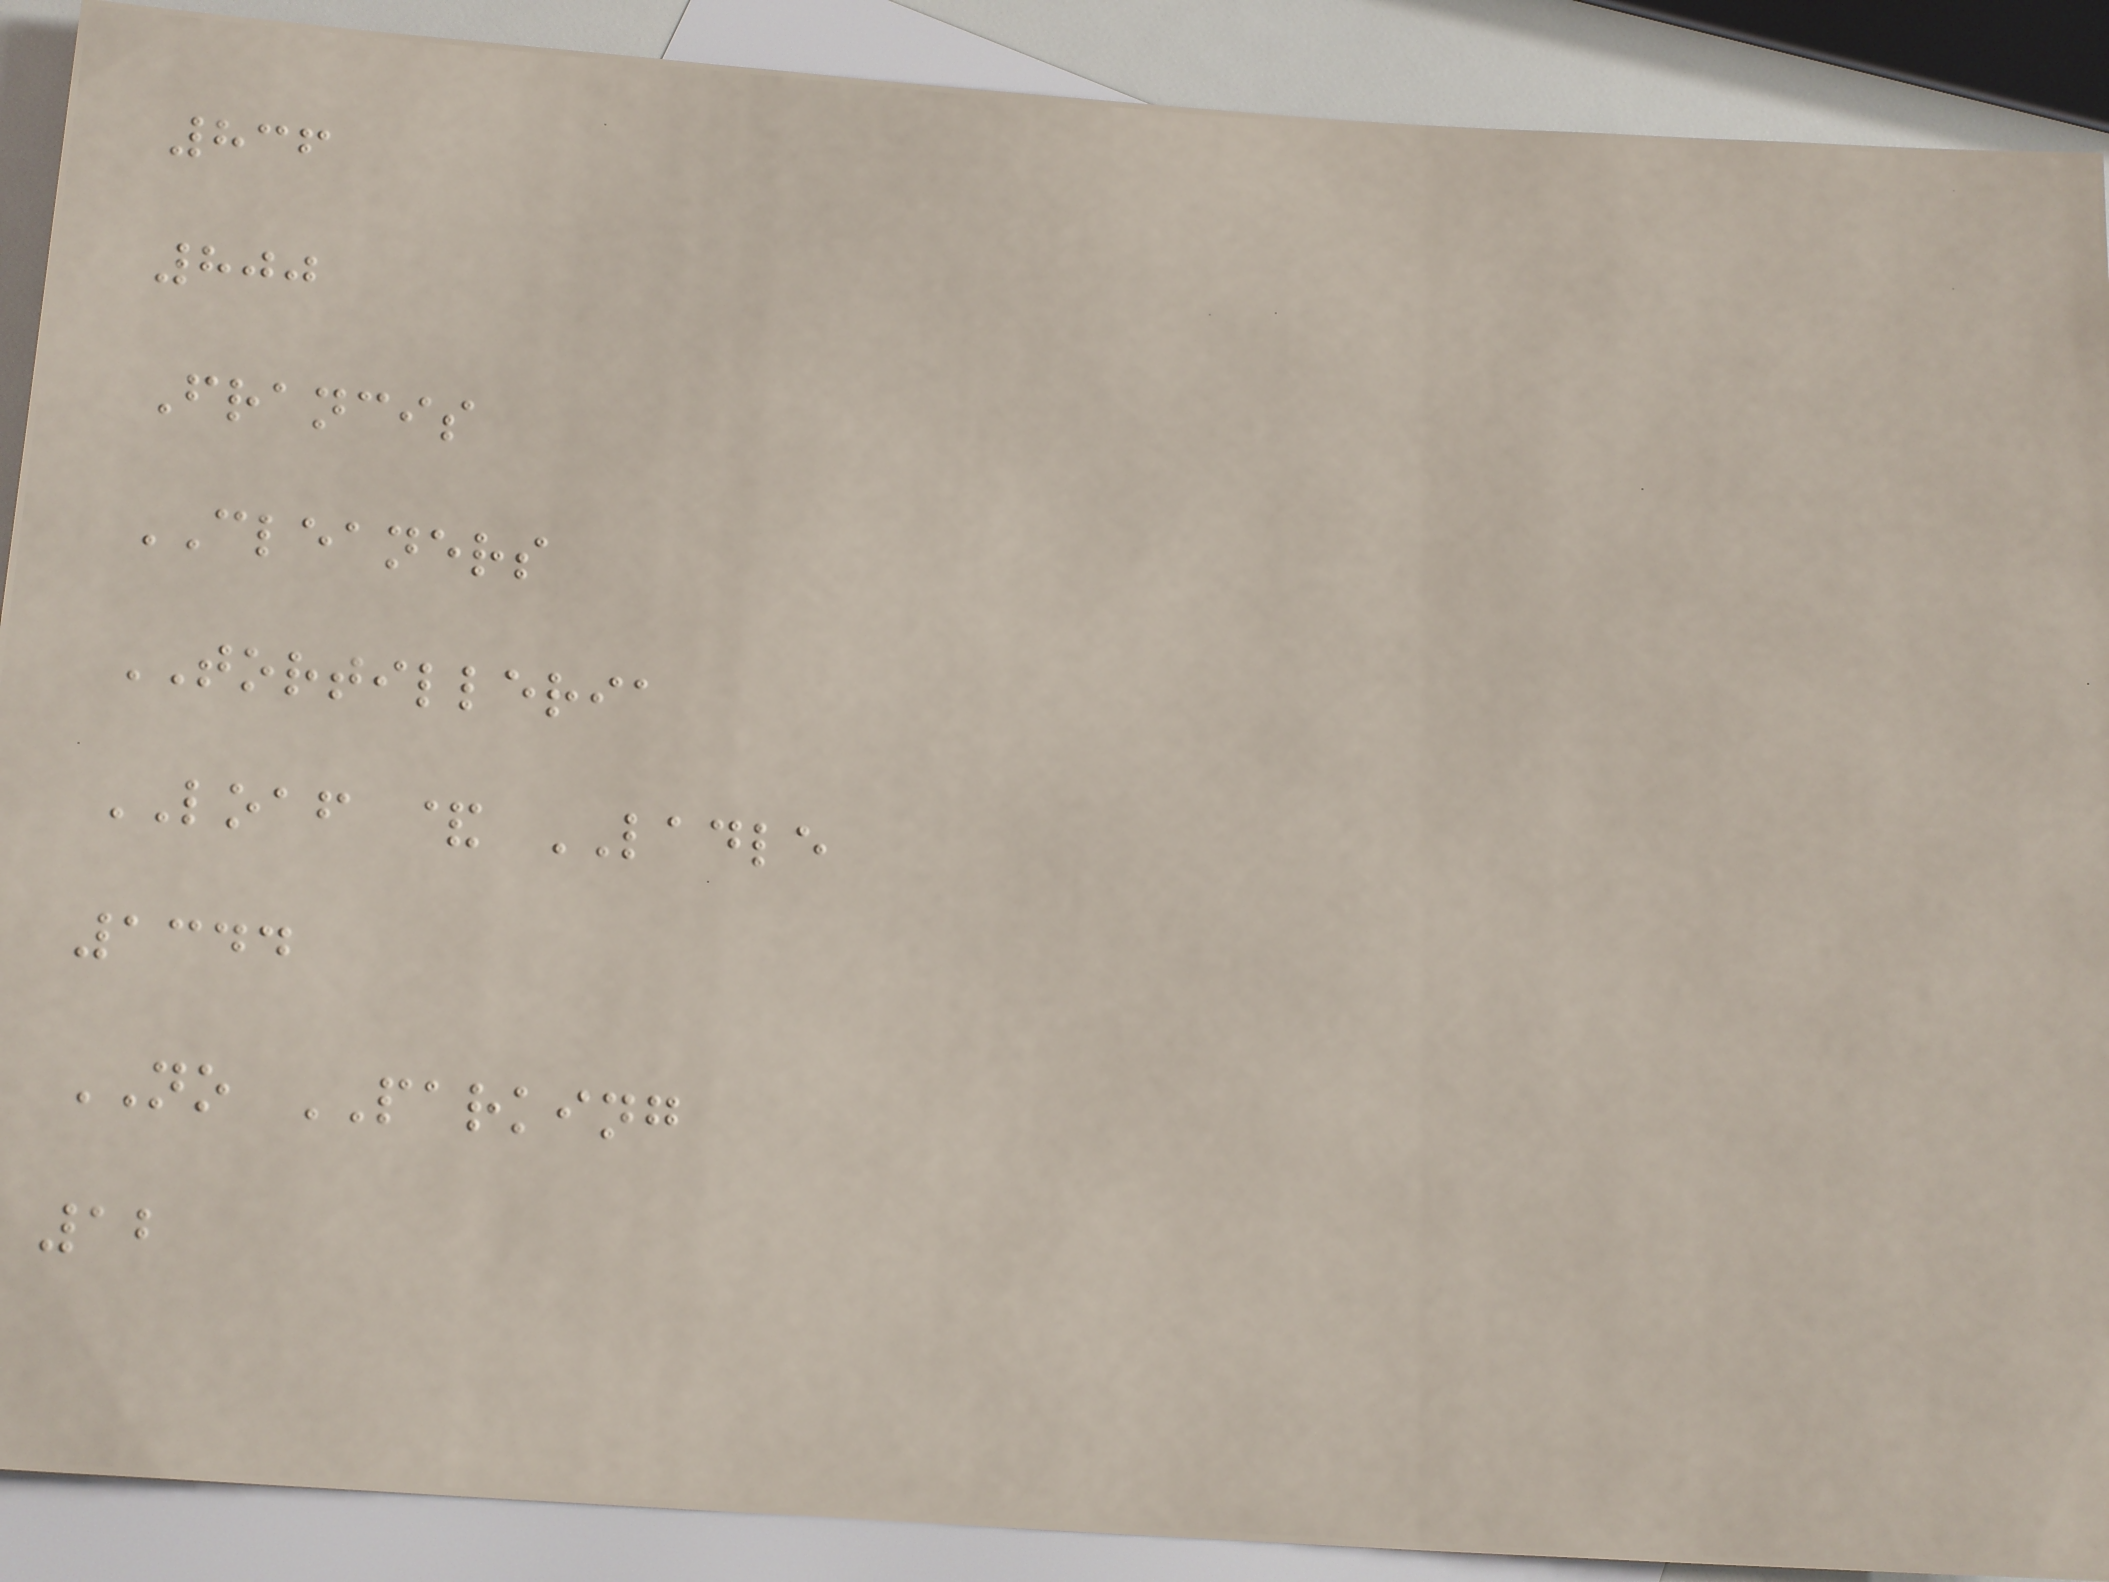836
800
Francis
CLEANERS
TORTILLERIA
LOAF & LADLE
1344
NO PARKING
12
